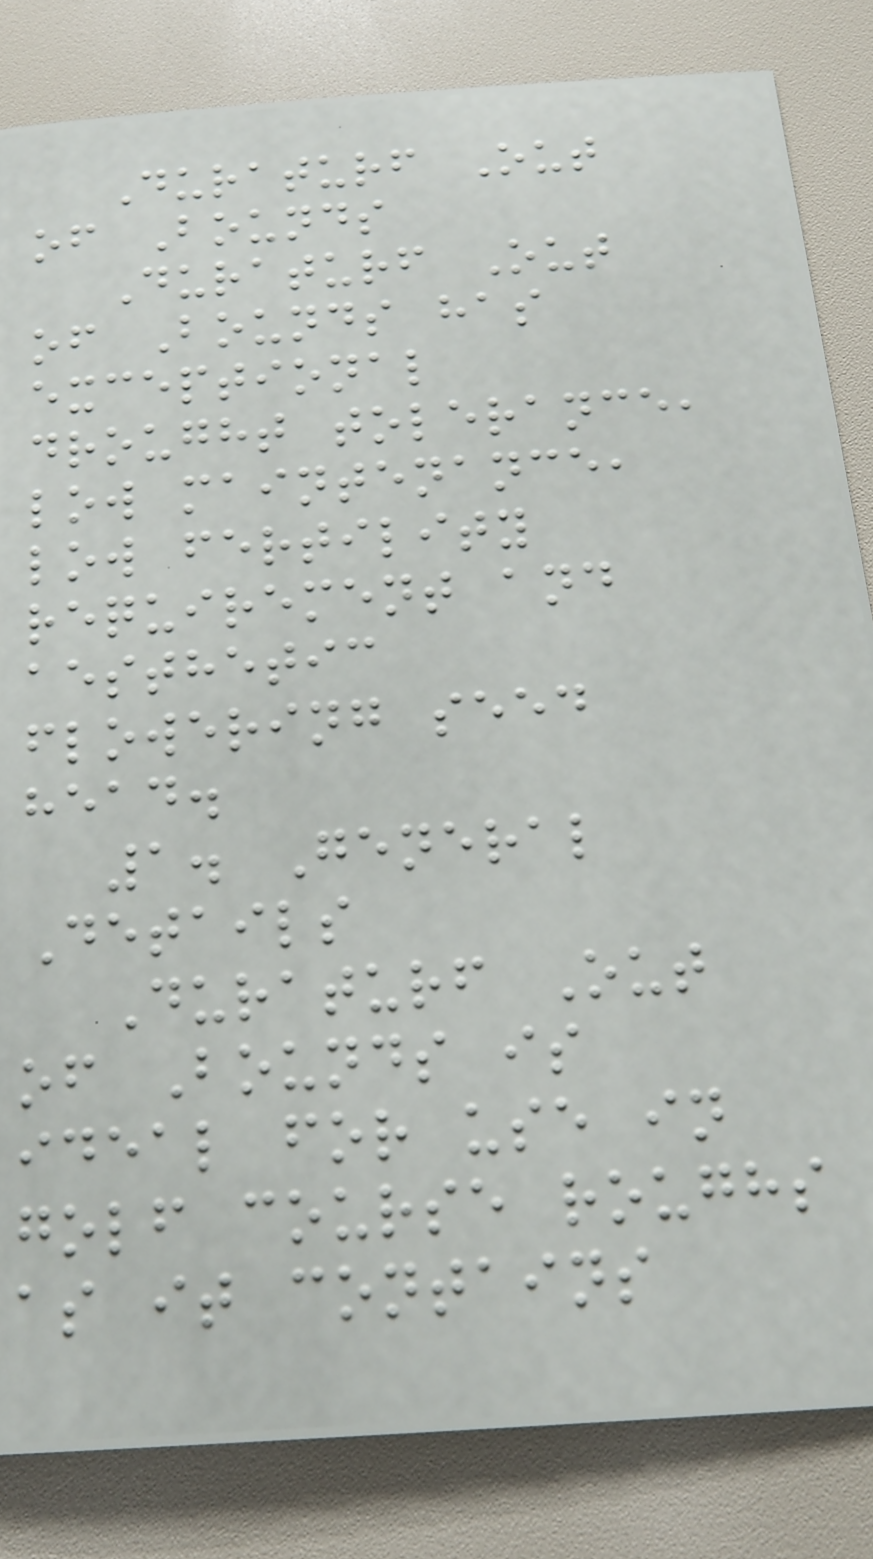Duraturf Out
of Bounds
Duraturf Out
of Bounds has
exceptional
drought tolerance,
low maintenance,
low fertility
requirement and
aesthetic
flowering seed
head.
1. General
Details
Duraturf Out
of Bounds is
ideal for use in
golf course roughs
as it contains
